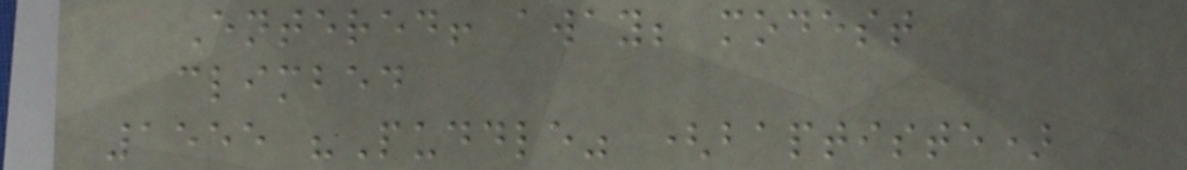Entered! away; modest
climbed
1555 "Puddle" (baptiste)
